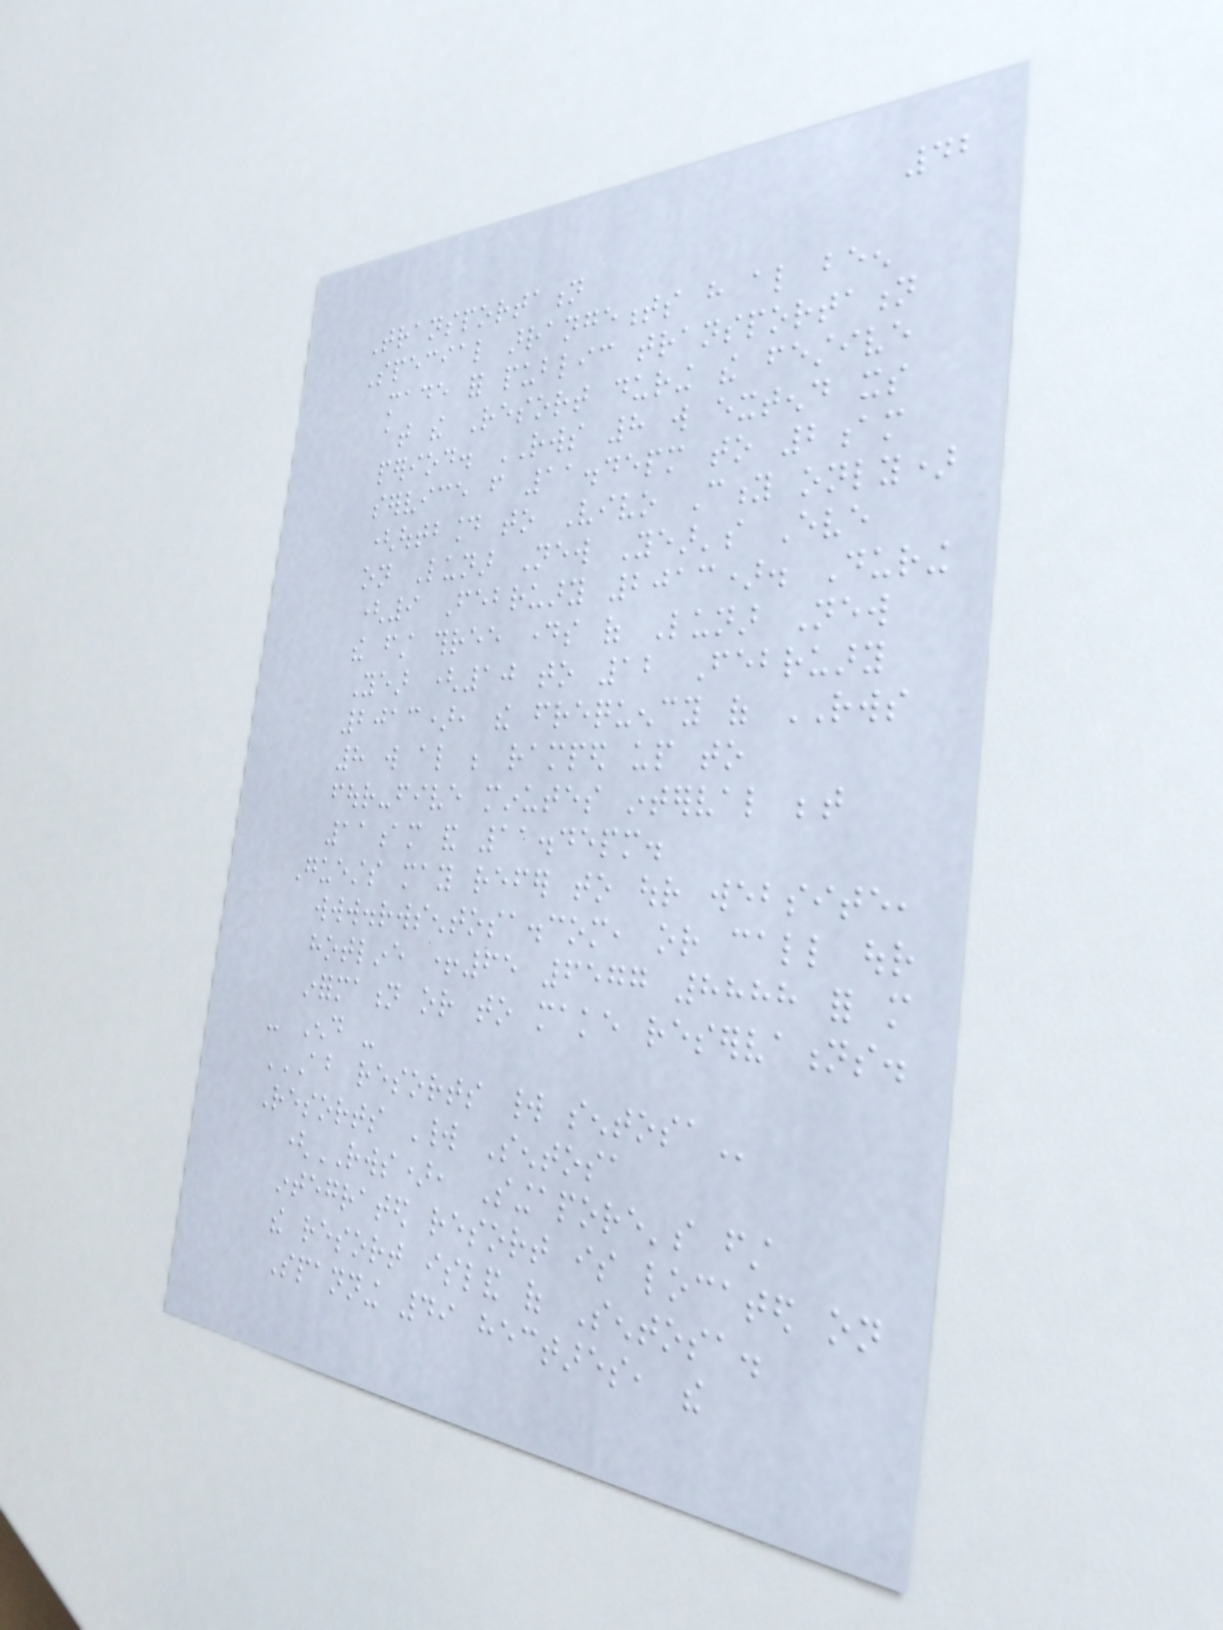42
Transportation
Special arrangements have also been
made for public transportation
at the Resort during the festive
period. RWS 8 will extend its
service from 11.45pm to 2am
(outbound to Vivo City only)
on Lunar New Year's Eve
(9 February 2013). During
the first three days of Lunar New
Year (10 to 12 February
2013), the frequency of RWS
8 will also be ramped up to
four-five minutes interval between
11am and 11.45pm.
Guests may refer to our website,
www.rwsentosa.com, or call our
hotline +65 6577 8888 for more
information or to make reservations.
- End -
ABOUT RESORTS WORLD SENTOSA
Resorts World Sentosa
(RWS), Singapore's first
integrated resort is located on
the resort island of Sentosa.
Spanning 49 hectares, the
